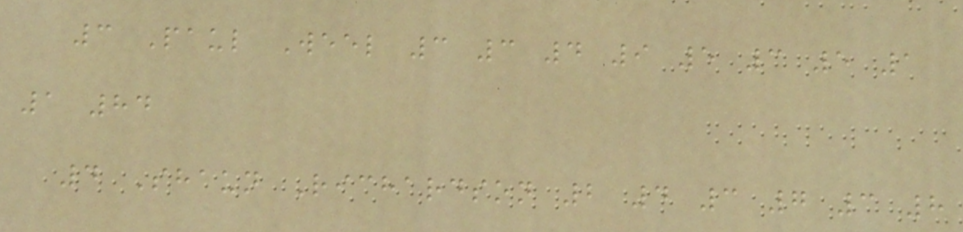3 Paul Weel 3 3 4 9 5 3 5 1
1 84
4 Shaun Richardson 2 4 3 7 3 8
